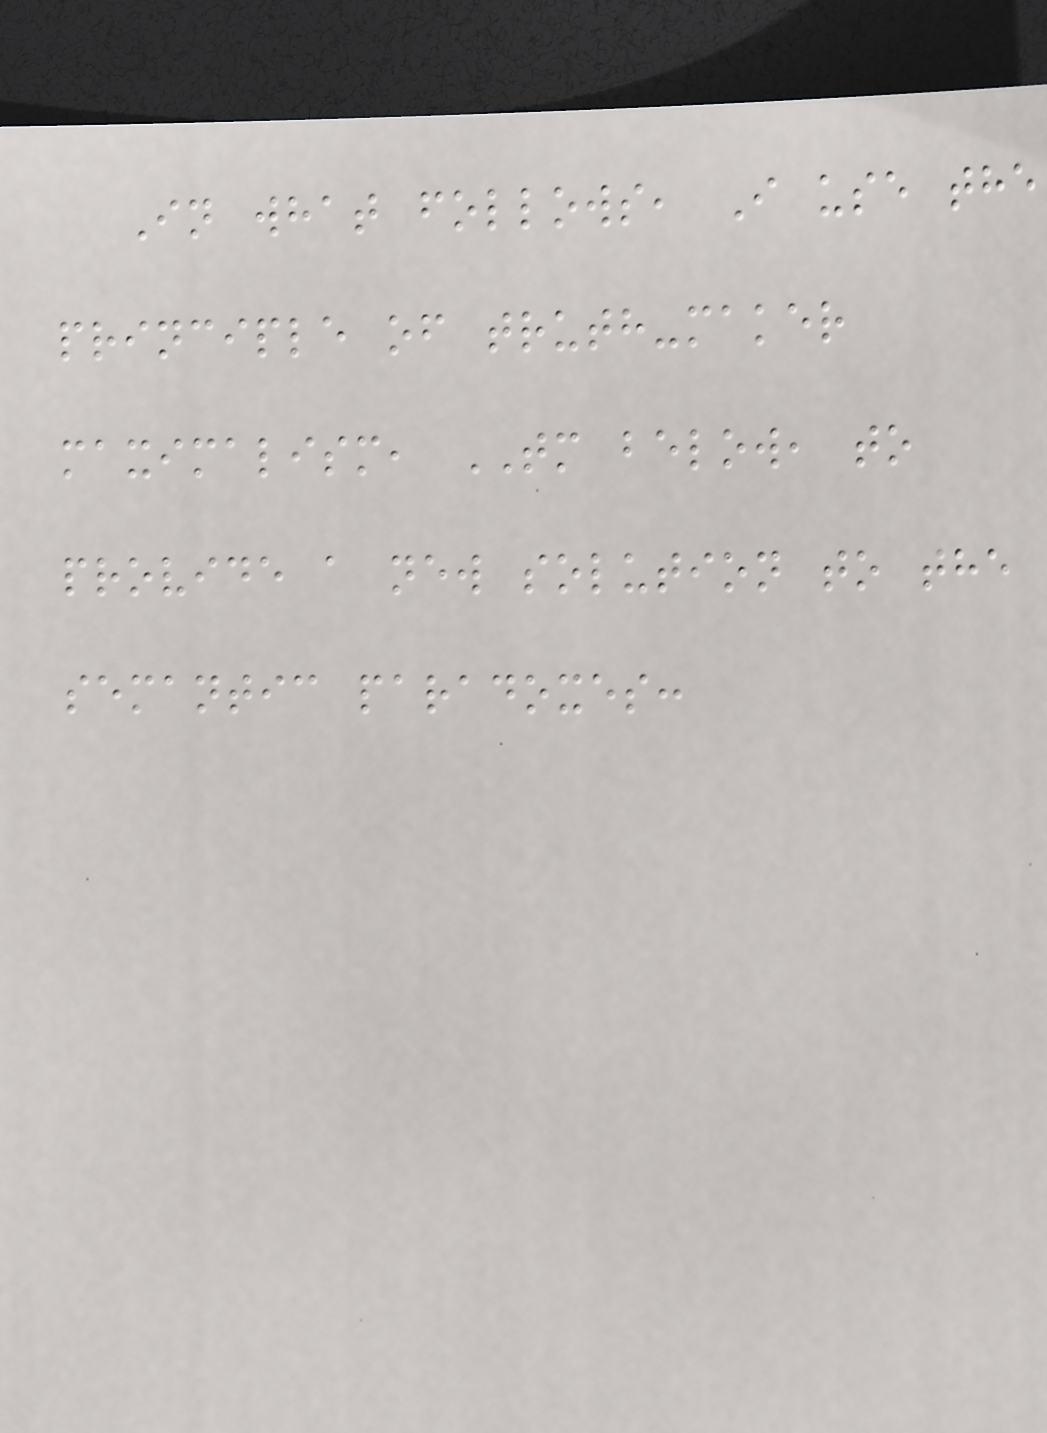In what follows, I use the
principle of truth-maker
maximalism, TM below, to
provide a new solution to the
semantic paradoxes:
